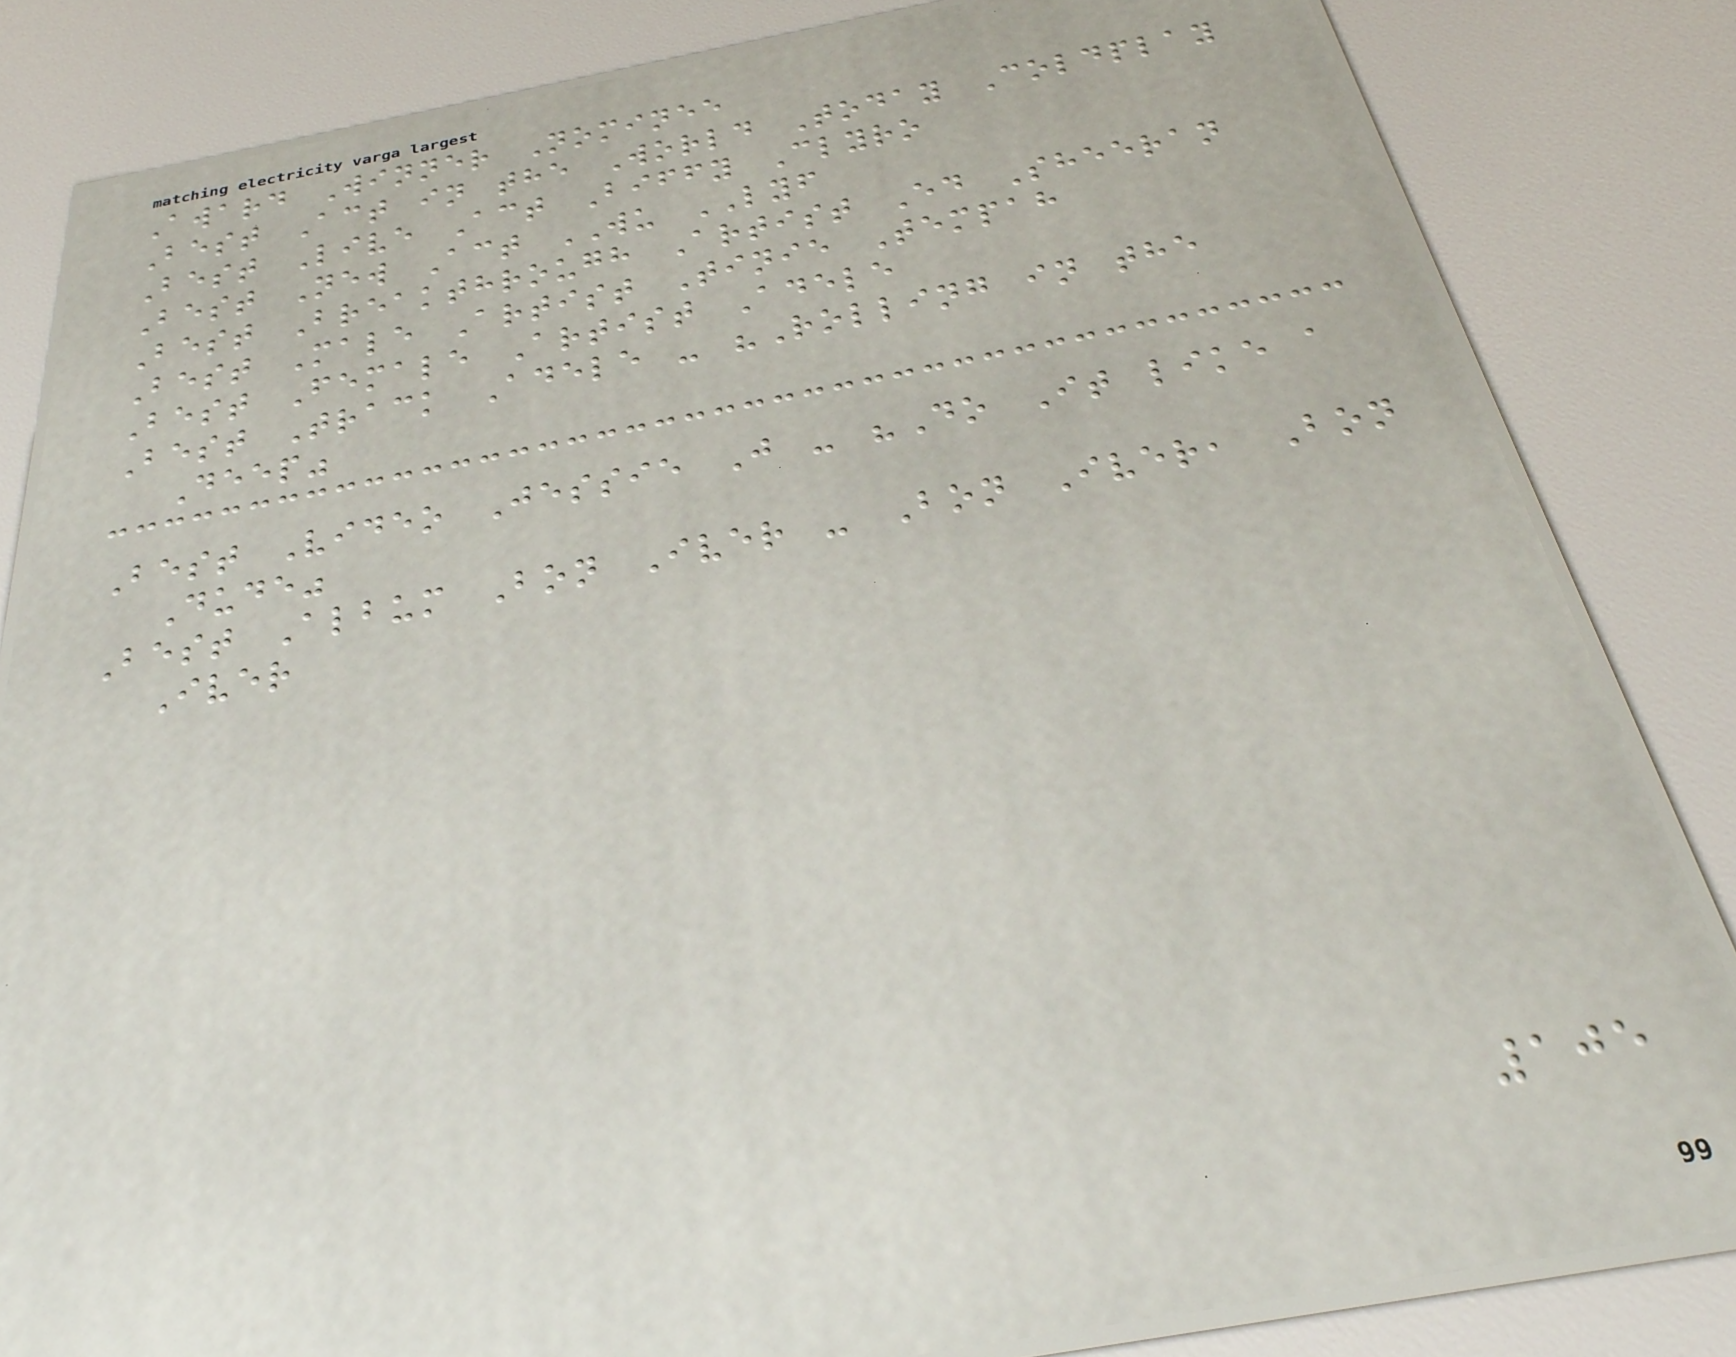Award Winner Nominee
Best Act in the World Today Coldplay
Best Live Act Biffy Clyro
Best New Act WU LYF
Best Breakthrough Artist Ed Sheeran
Best Male Artist Tinie Tempah
Best Female Artist Adele
Best Track Adele - "Rolling in the
Deep"
Best Video Jessie J - "Do It like a
Dude"
Best Album Bon Iver - Bon Iver, Bon
Iver
105
